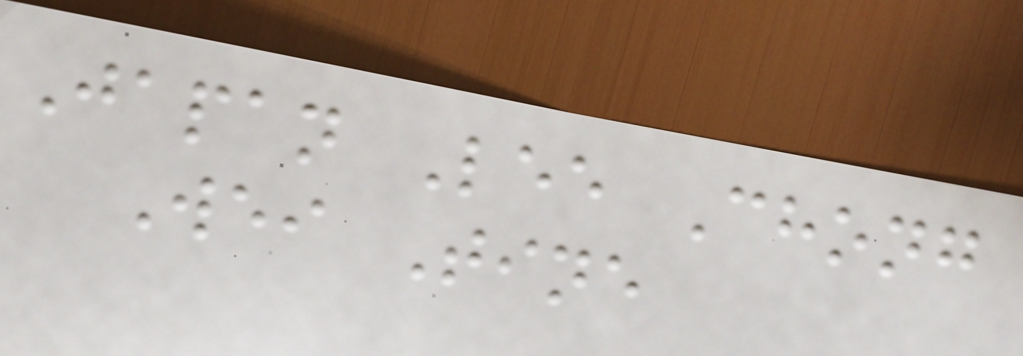Japan Lee Chong
Wei Tine
